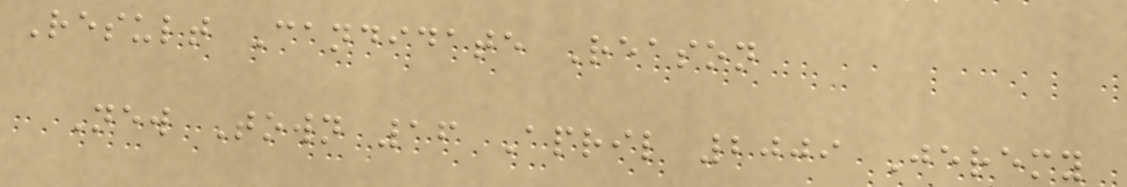Result Candidate Reason
New Town 16 April 2009 Jeremy
